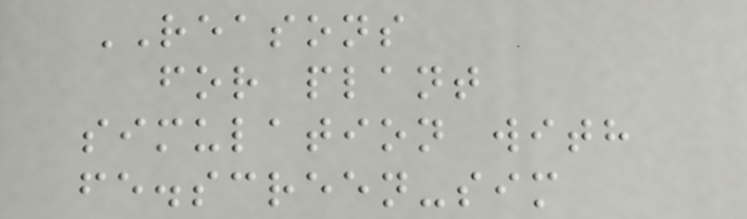REASONS
for plant
simulation with
fe.screen-sim
